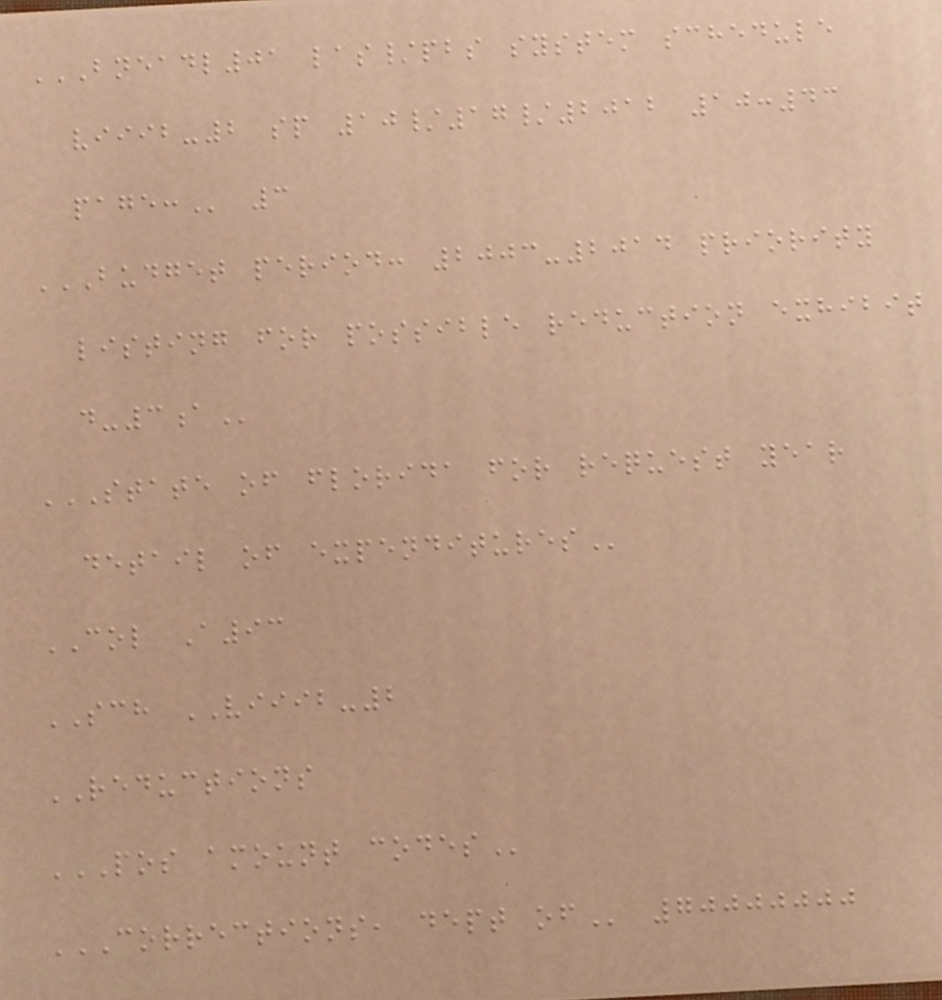BNEADL01 LAS/PBS SYSTEM SCHEDULE
VIIIB-2 SP 10/17/2012 10:43
PAGE: 3
BUDGET PERIOD: 2003-2014 PRIORITY
LISTING FOR POSSIBLE REDUCTION EXHIBIT
D-3A
STATE OF FLORIDA FOR REQUEST YEAR
DETAIL OF EXPENDITURES
COL A93
SCH VIIIB-2
REDUCTIONS
POS AMOUNT CODES
CORRECTIONS, DEPT OF 70000000
